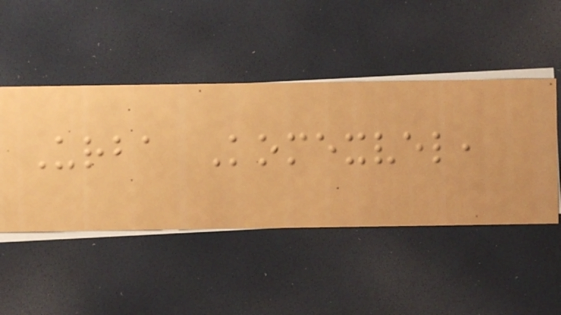Urba Komexvel,
